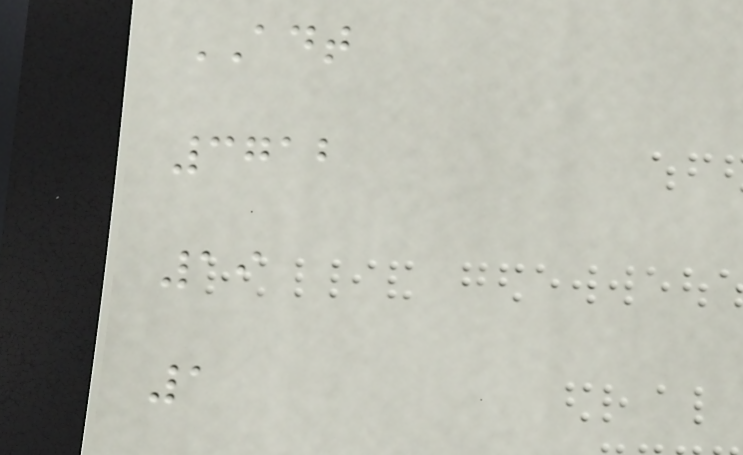ADT
3712
19
1
